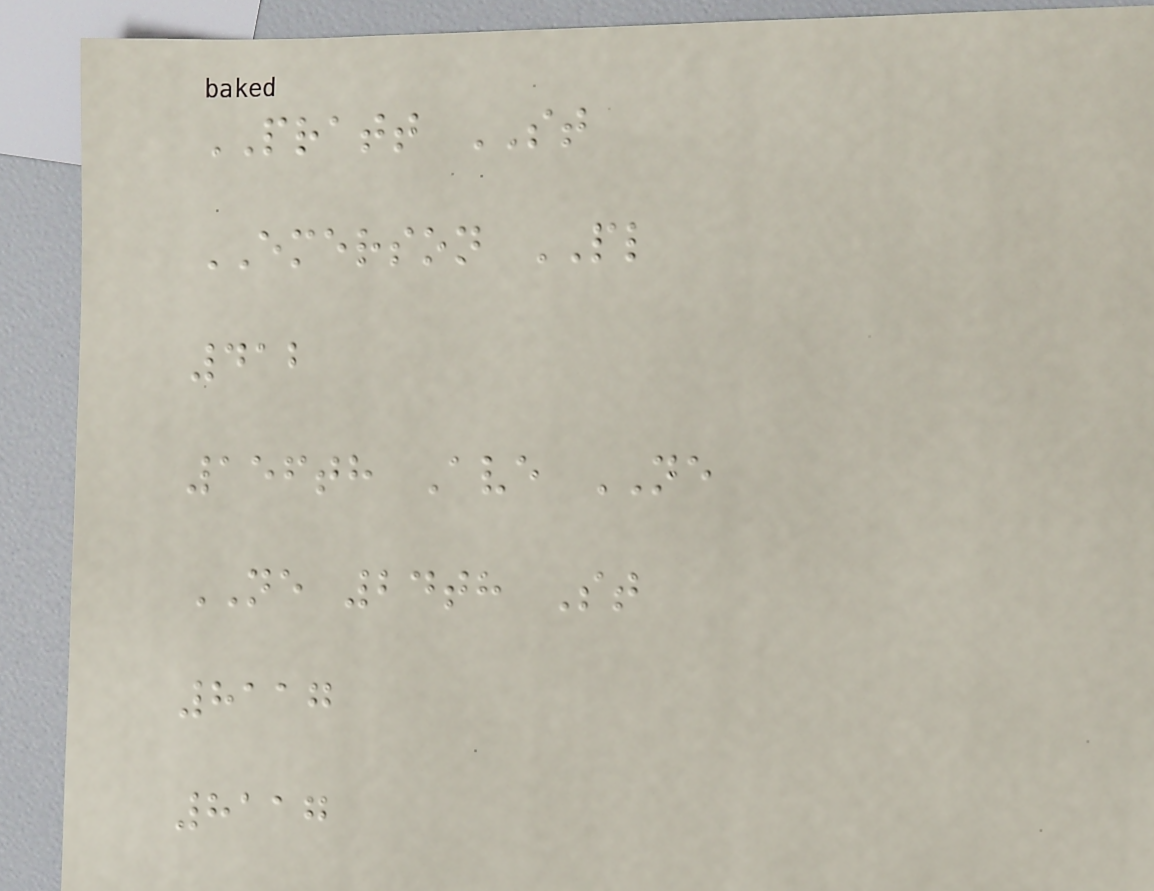PRATT ST
EMERSON PL
412
156th Ave NE
NE 24th St
8117
8117
